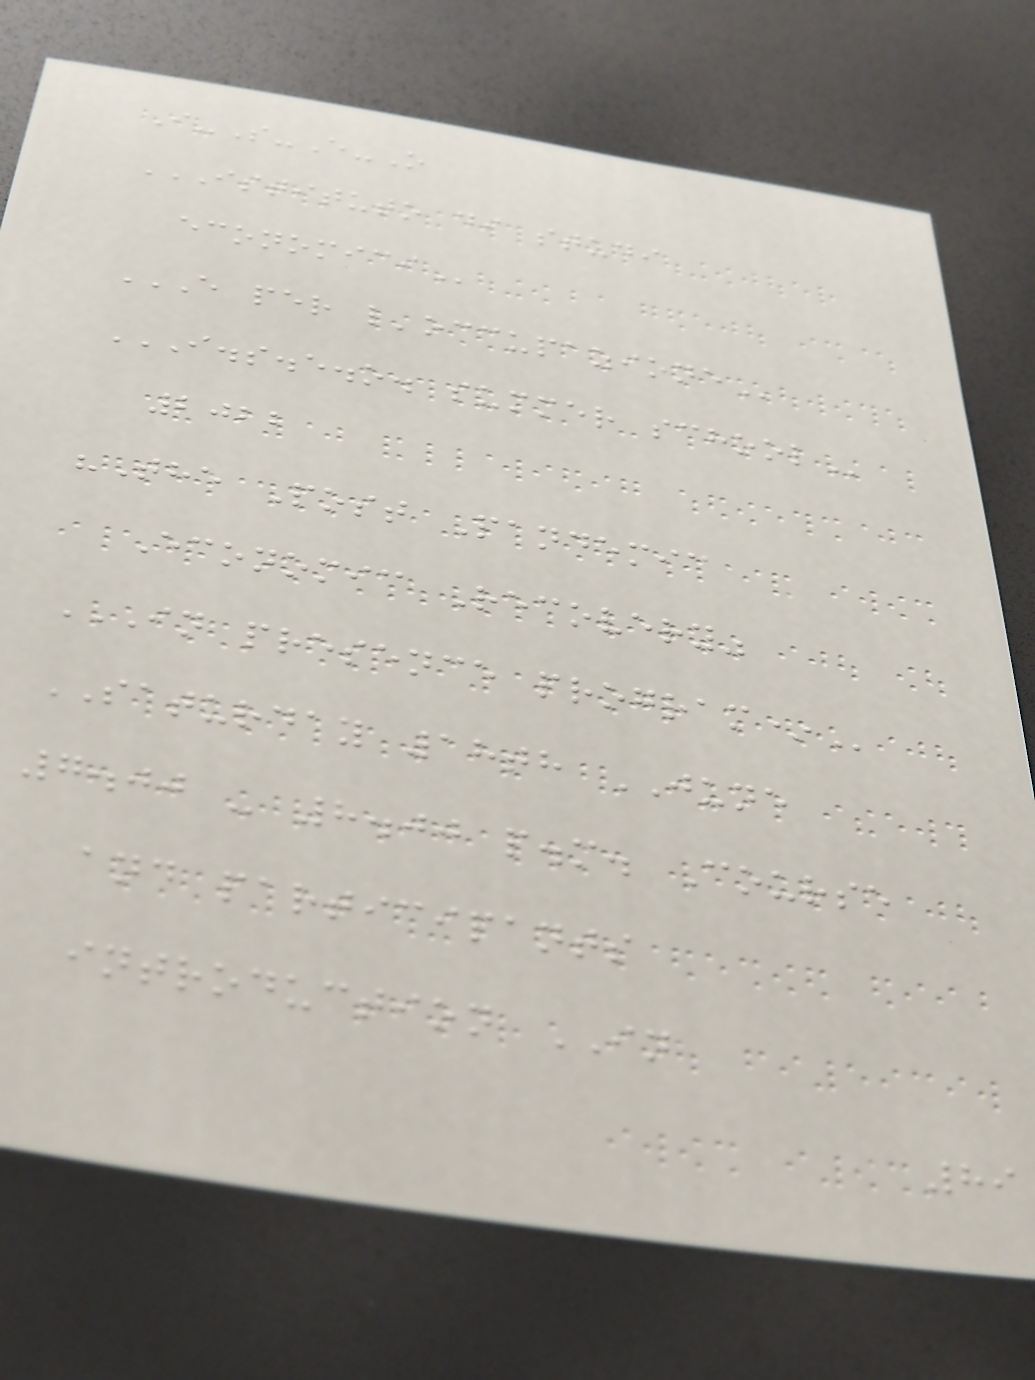I-S-E-O
ISTITUTO DI STUDI
ECONOMICI
E PER L'OCCUPAZIONE
I.S.E.O. SUMMER SCHOOL
2022
"The Post Pandemic
Economic Recovery"
IN PRESENCE PROGRAM*
SATURDAY 18th JUNE
7.00 - 8.00 p.m. Course
and participants
introduction IN
89
